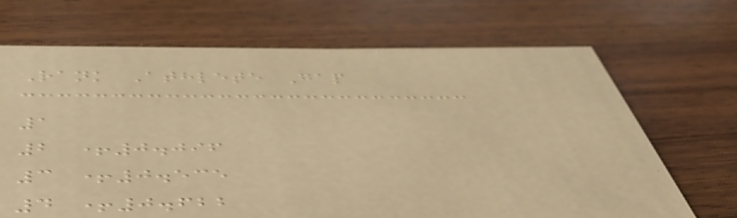Rank Athlete Gap
1
2 +0.096
3 +0.535
4 +0.622
